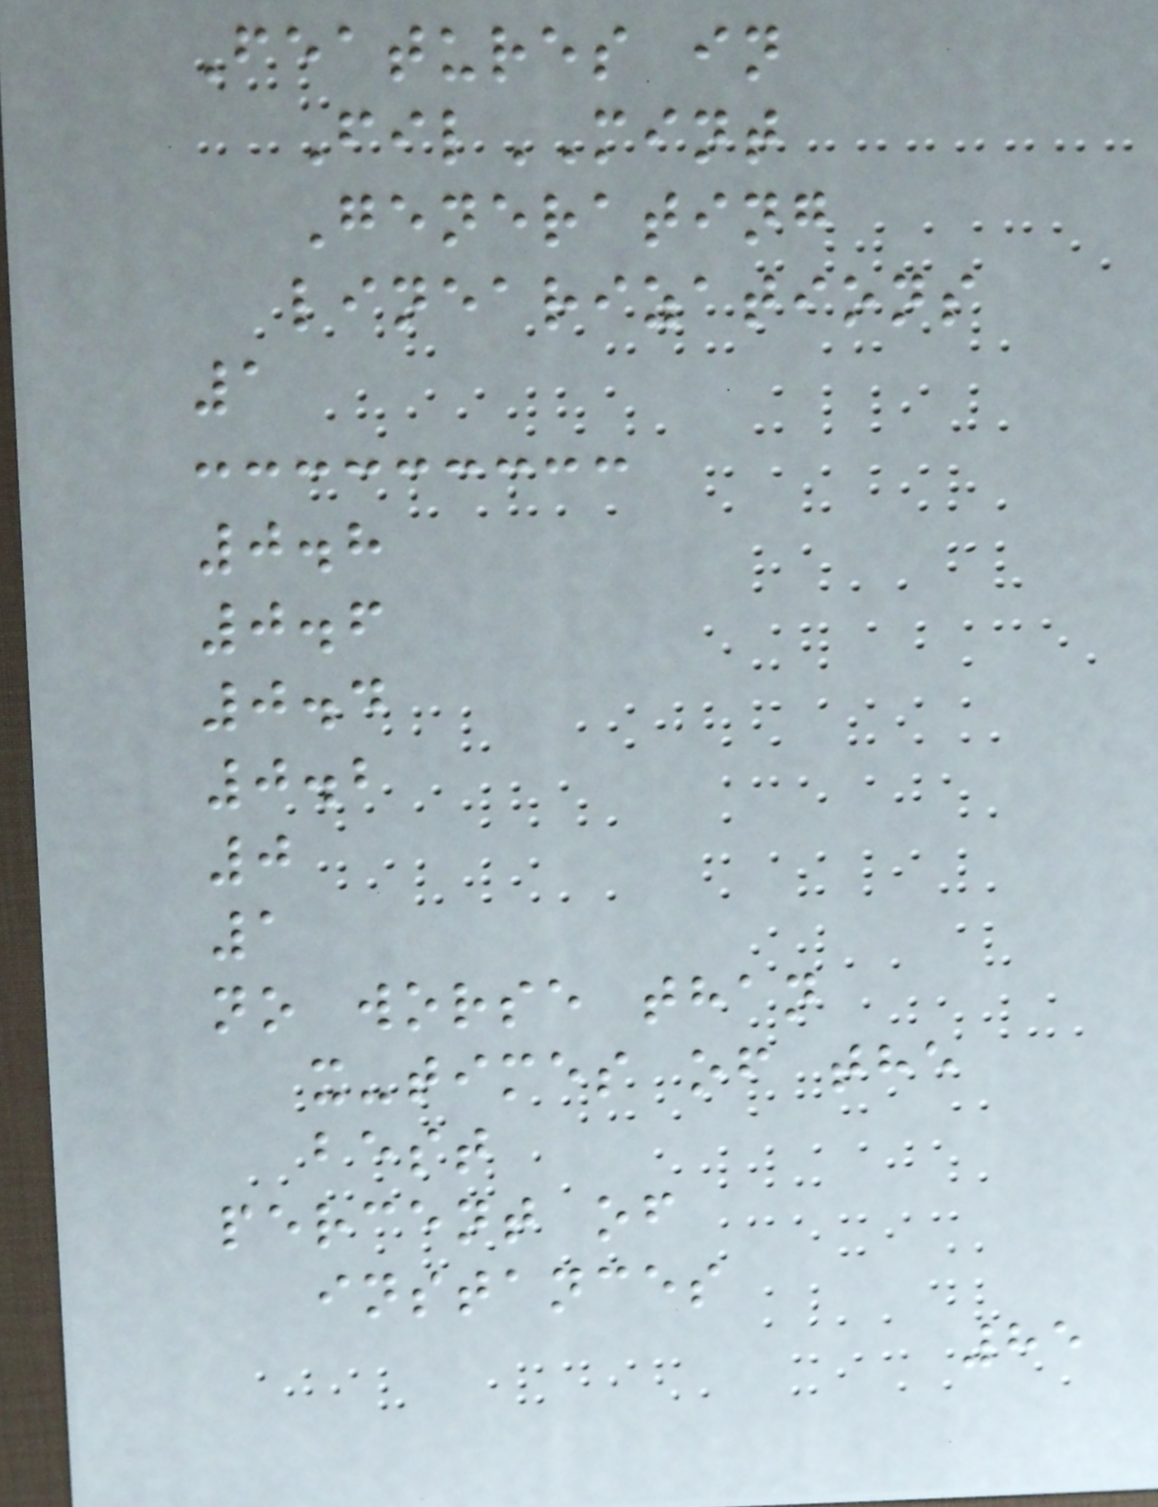Features in
FilMINT
Generating
linearizations
1
0.8
0.6
0.4
0.2
0
1
no worse than
x-times of the
best
percent of
instances
85
